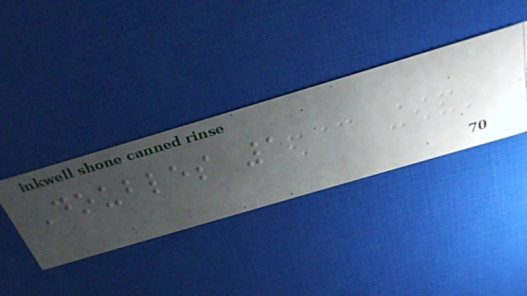Doubles 1
